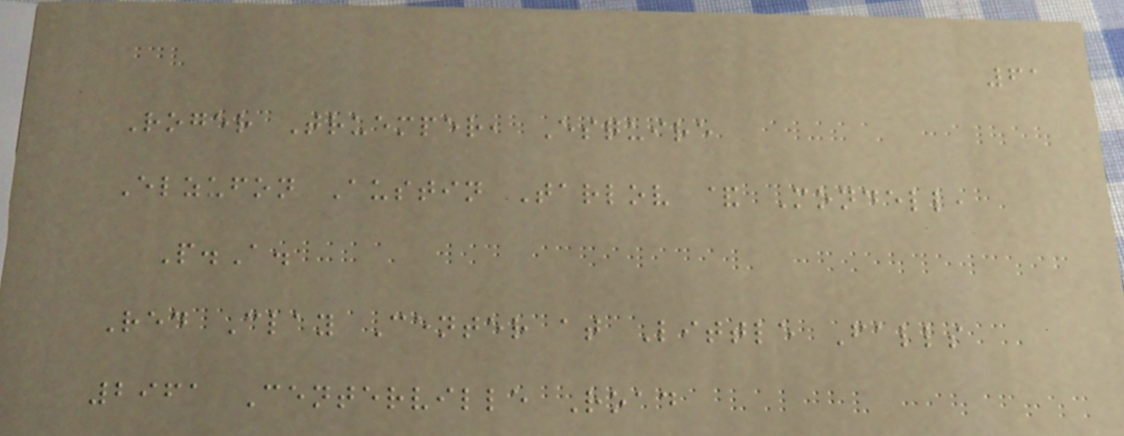61
Roger Truemper, Esquire
Elzufon Austin Tarlov & Mondell,
P.A.
Red Clay Center at Little Falls
2961 Centerville Road
